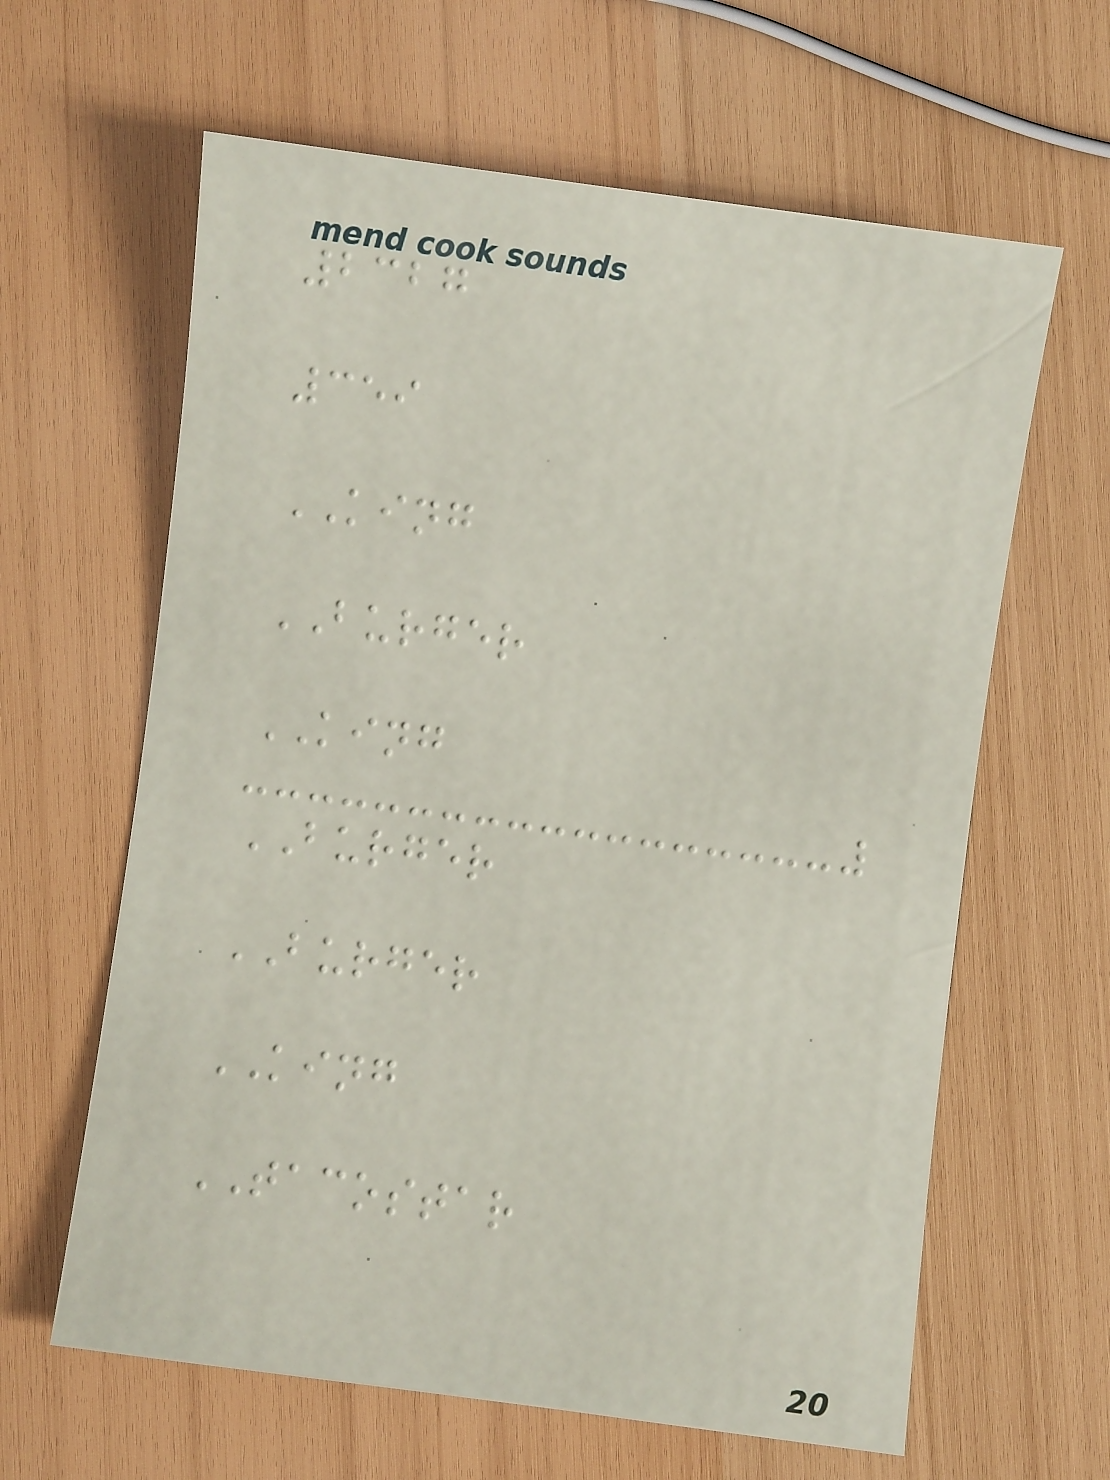2327
359
KING
BURGER
KING
BURGER
BURGER
KING
TACOSTAR
